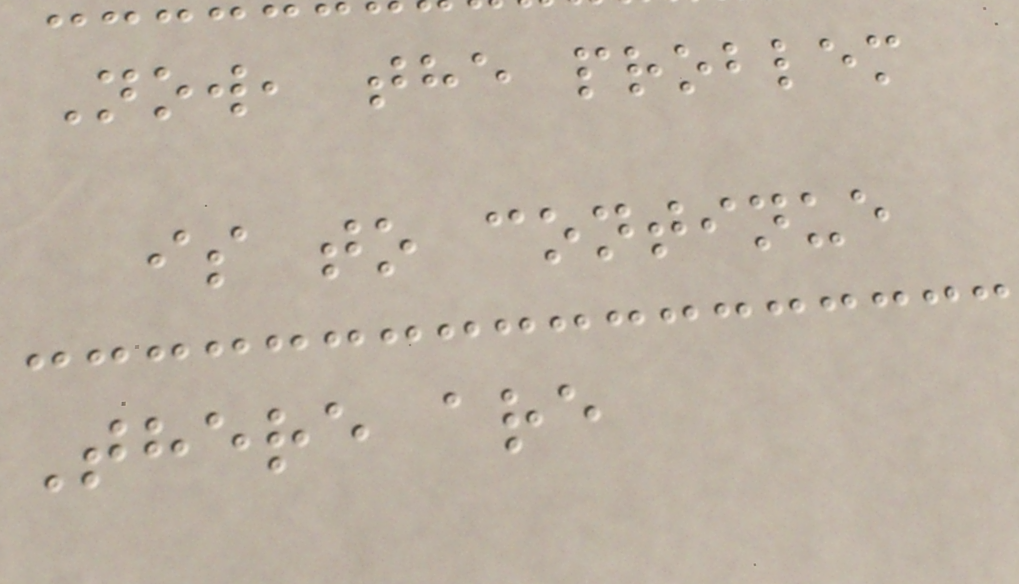Now, the problem
is to continue
There are
